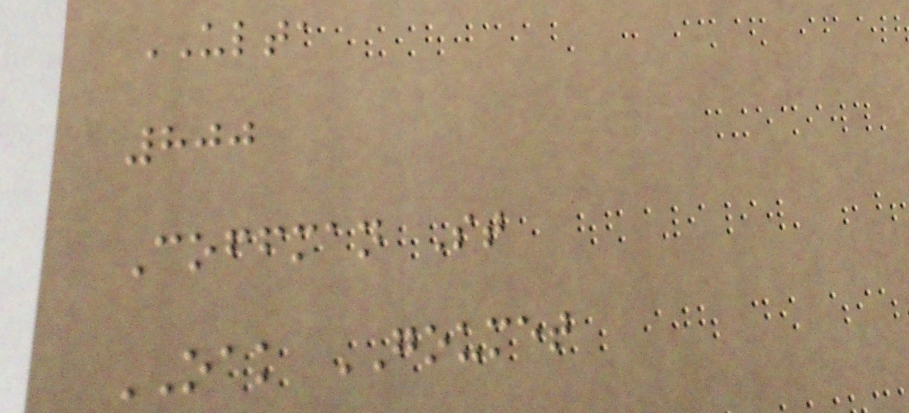ULTA
800
Coffman St
OAK GOUMET
